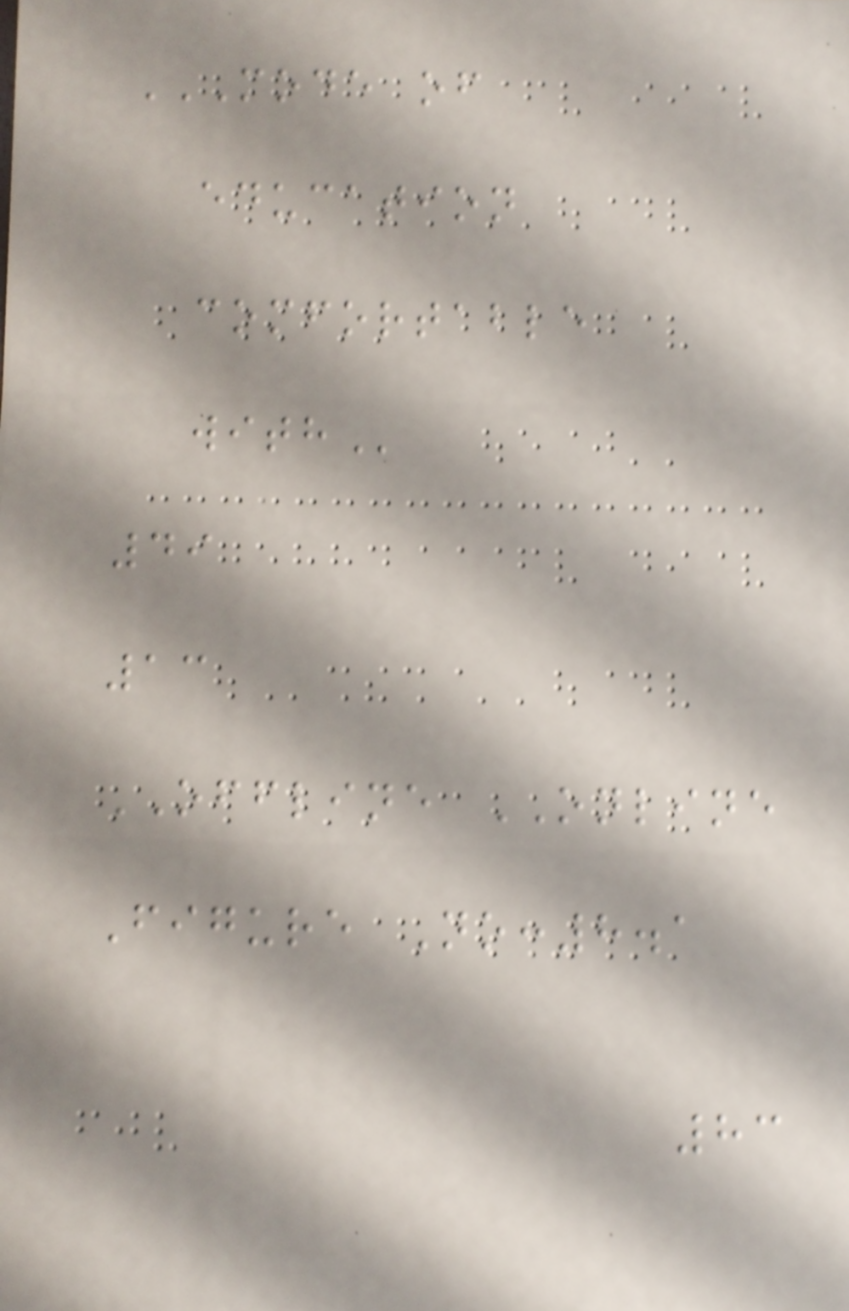MODE OF
EDUCATION
COMFORTABLE
WITH
49
13
OFFLINE ONLINE
Figure No:8.1
83
